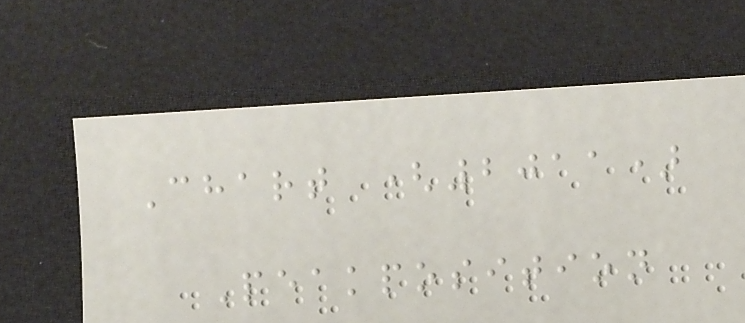Chart (2011)
Peakposition
